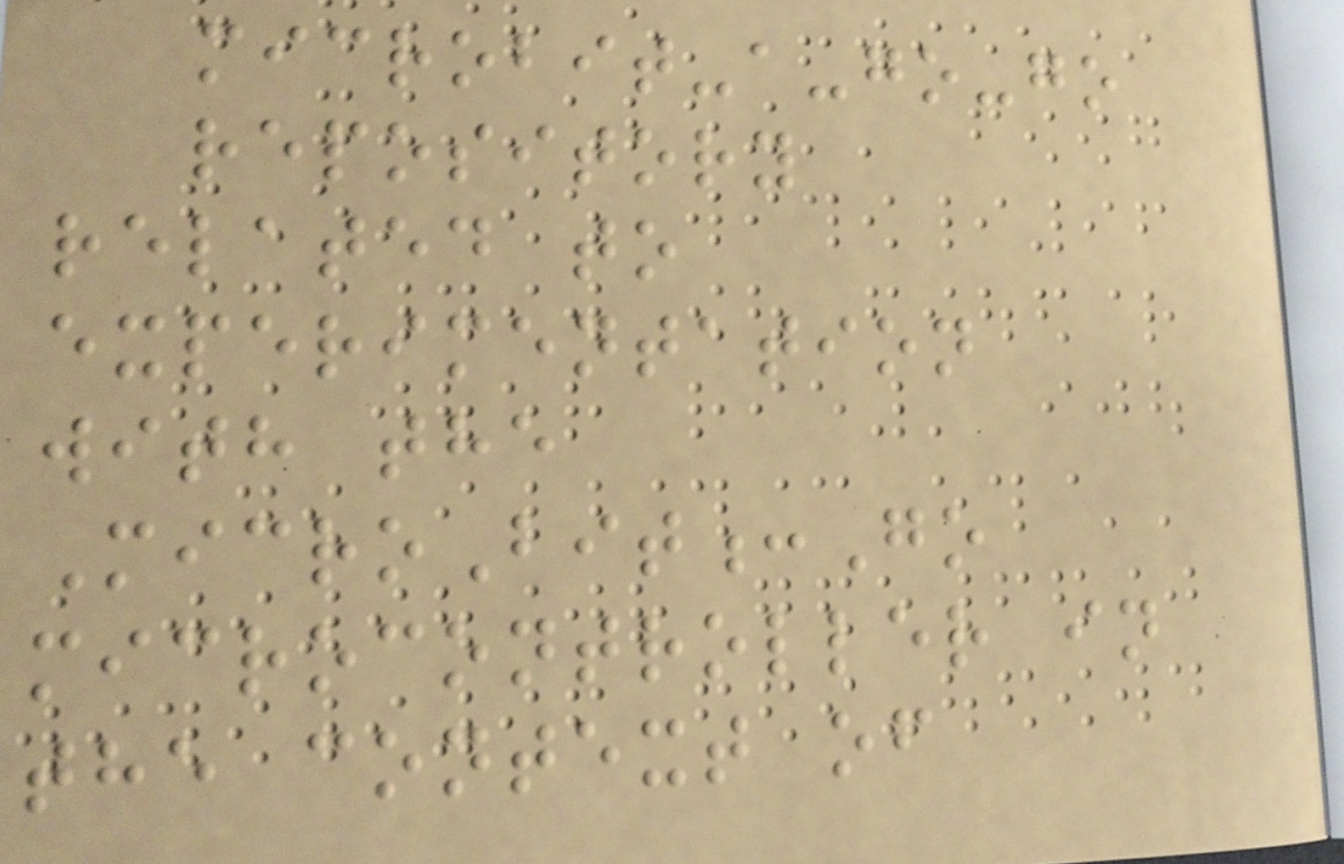microbit-a-go-go
repository
related to
experimentation
with the
MicroBit:Go
microcontroller in
the context of
